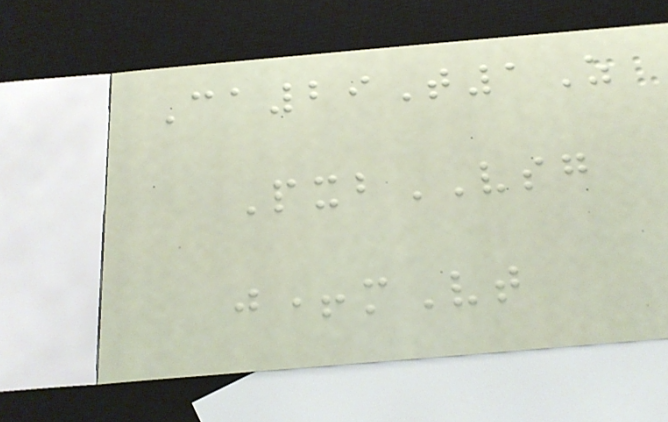Ca29T1Z
PxbVSG
j+mVt
